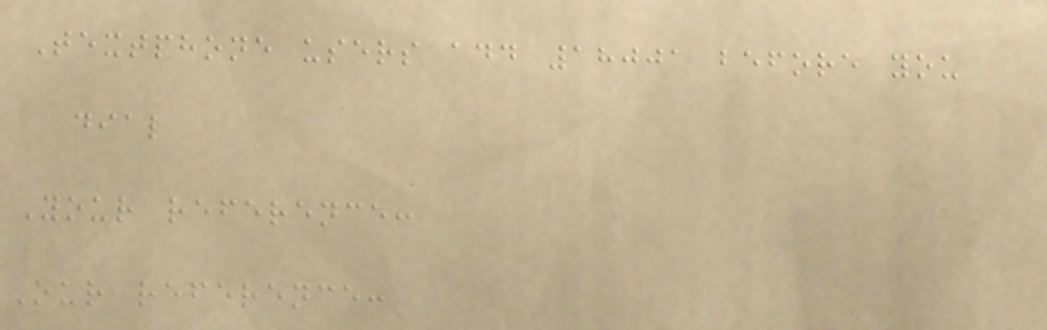Textphone users add 18001 before you
dial
Your reference:
Our reference:
